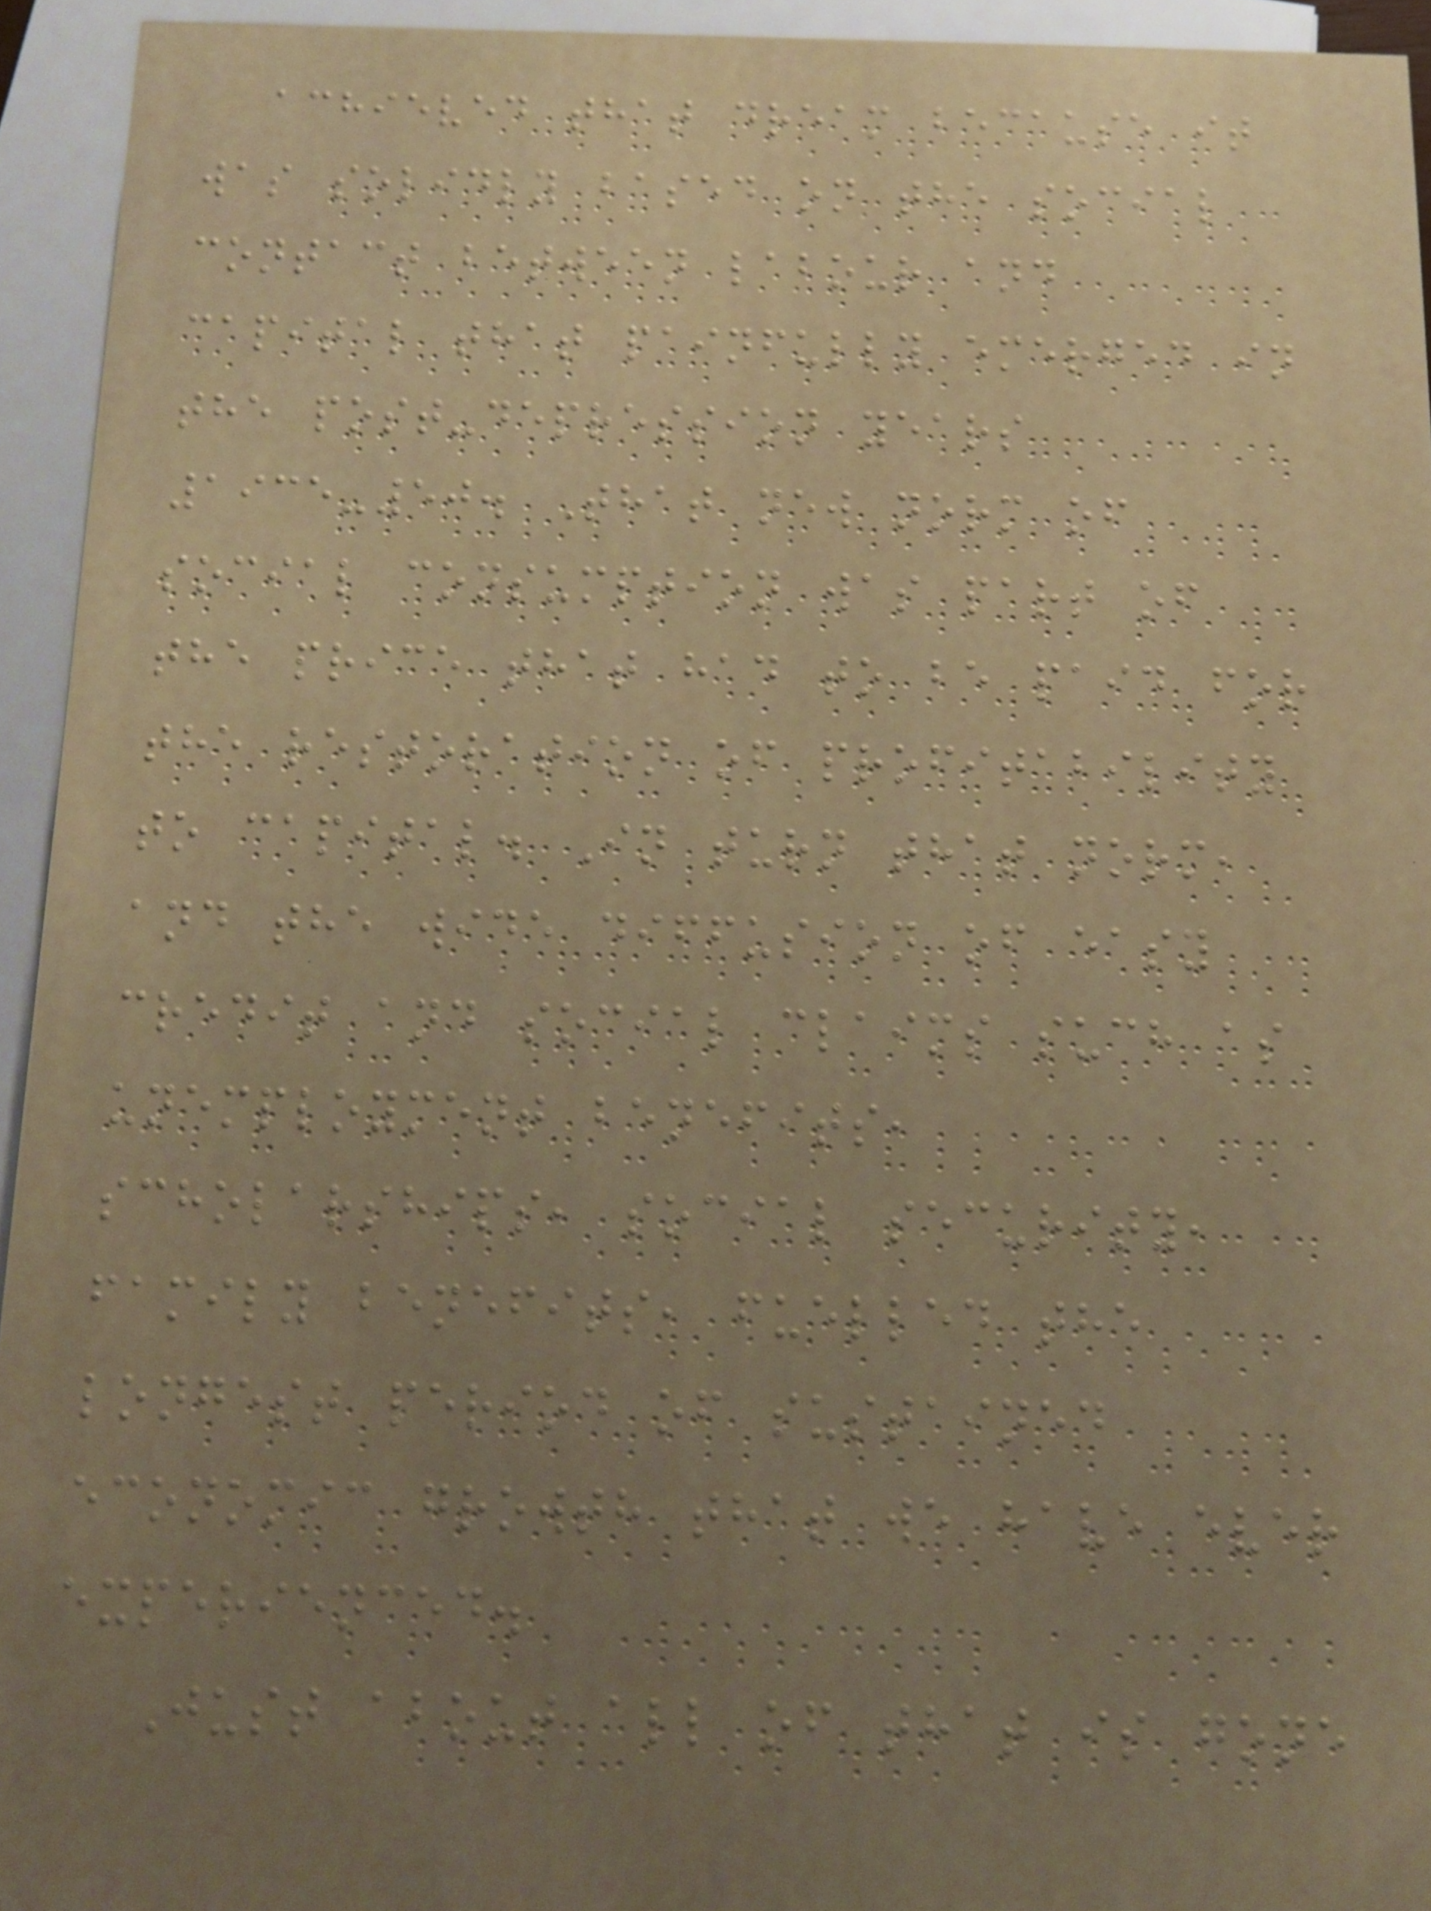achieved that dream because it
was solidly based on the social
contact between labour and
capital that painfully emerged in
the post-depression years
1935-50. That new norm of
social consumption was part of
the price that had to be paid for
the restoration of profitability
to capital. In turn that norm,
and the wide diffusion of easy
credit and social claims such as
unemployment benefits,
scholarships, social security,
family benefits, fuelled the
longest period of sustained
economic growth that we have ever
experienced.
Just about all of that is gone
